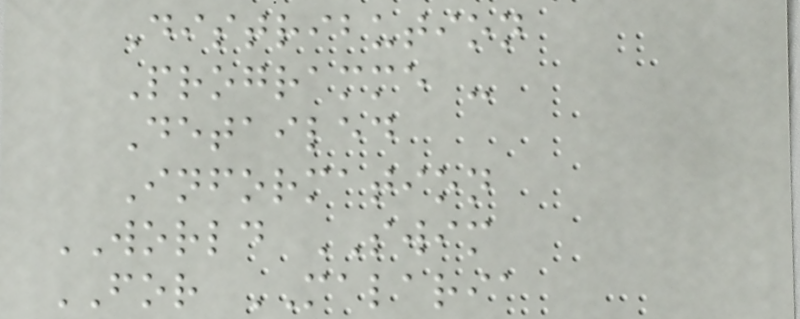Distribution
Programme -
Detailed
Information
WORLD SWIM
FOR MALARIA
